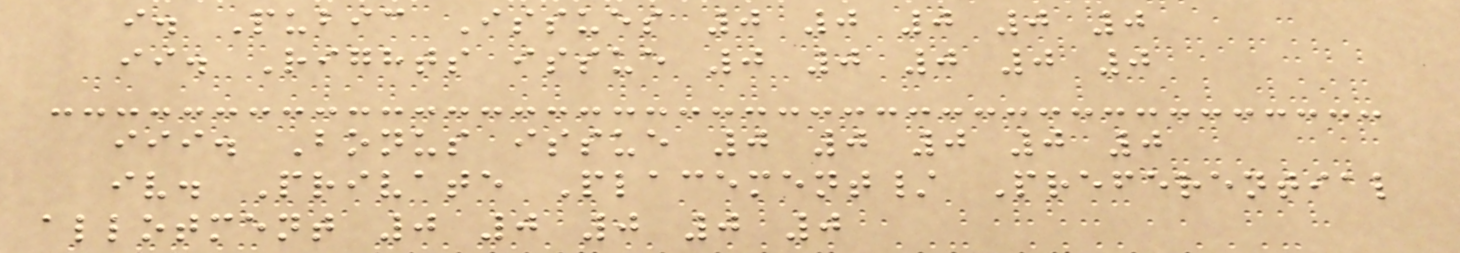i. Pubic Issues 0 0 0 0 0
ii. Rights issue 0 0 0 0 0
iii. Bonus issue 0 0 0 0 0
iv. Private Placement/ Preferential
allotment 0 0 0 0 0
